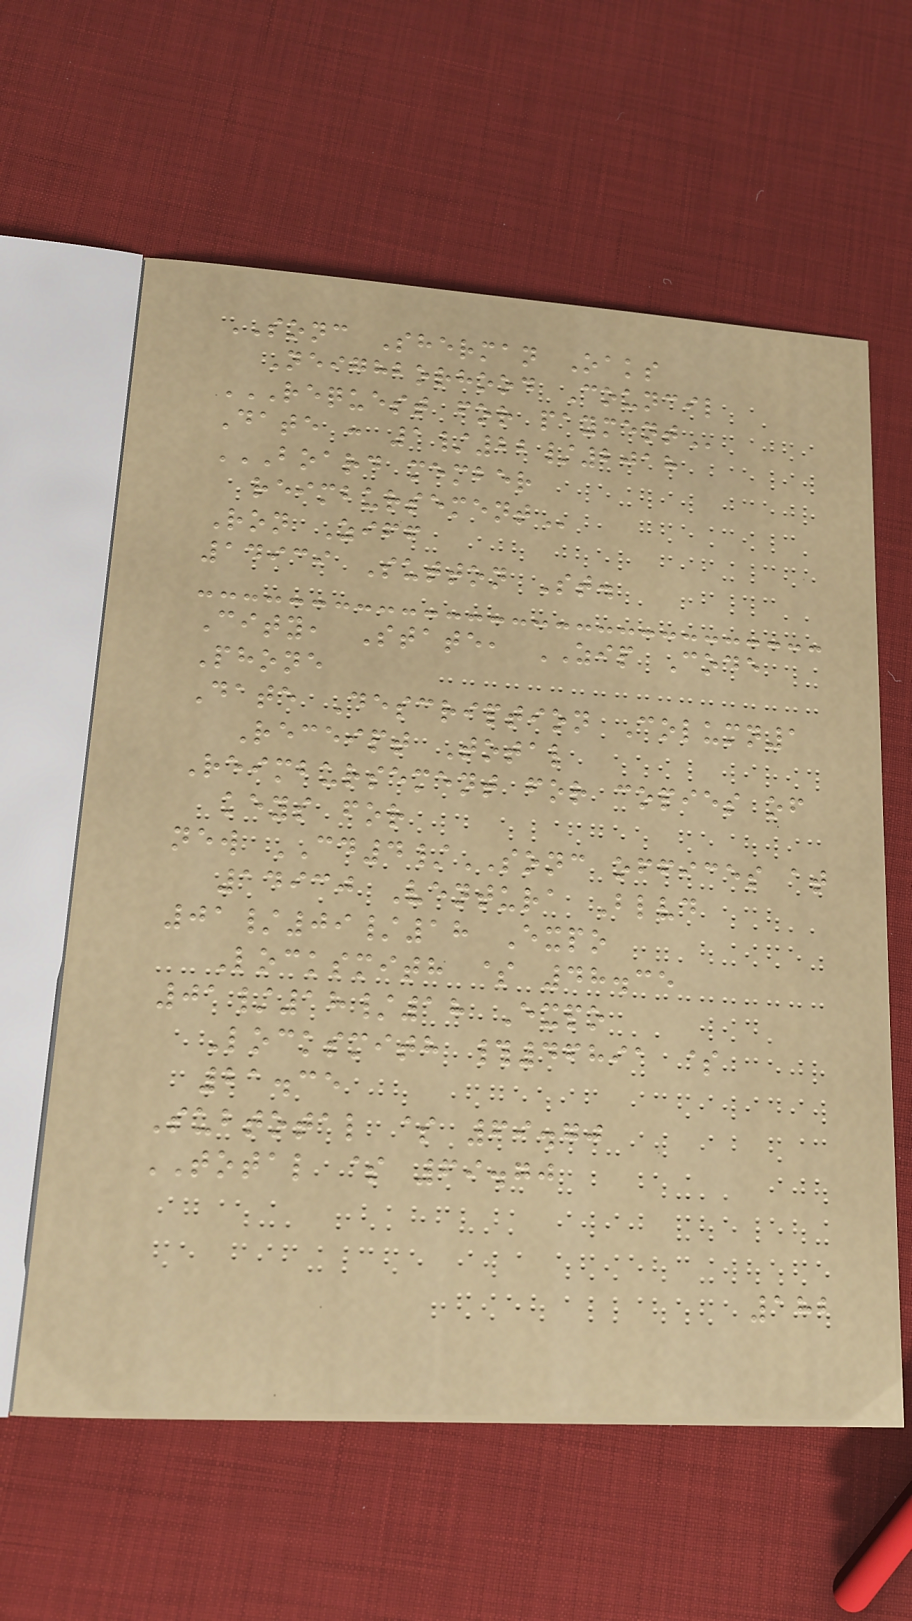SONC Sherman Oaks
Neighborhood Council
REQUEST FOR PAYMENT
Date : 1/22/2018
BOARD MEMBER
REIMBURSEMENT
Ron Ziff
14939 Sutton St.
City, State, ZIP Code
Phone
Date Description Column1
Receipt Total
Reimbursement for copies of
keys for
new CD4/SONC offices at
14930 Ventura Blvd
01/09/18 Expo
Locksmith $ 48.35
01/18/18 Expo
Locksmith #46891 $
21.35
Subtotal $ 69.70
TOTAL $ 69.70
182
